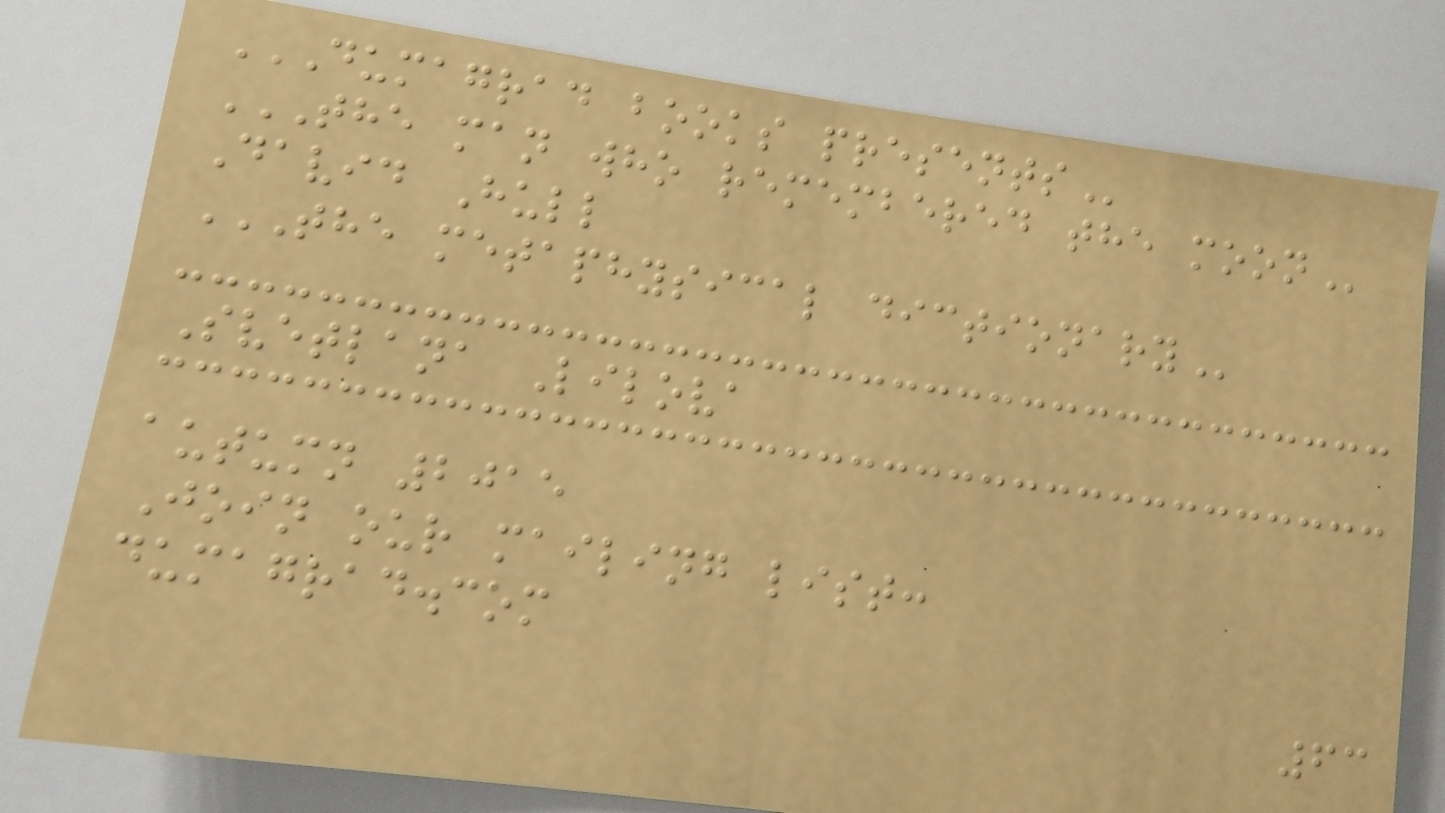DUMAGRAD BOOKS PRESENTS
THE MAN WHO REMEMBERED THE MOON
David Hull
THE METAPHYSICAL DICTIONARY
Svetlana Lilova
autumn 2015
Join our mailing list:
dumagrad.com
63
